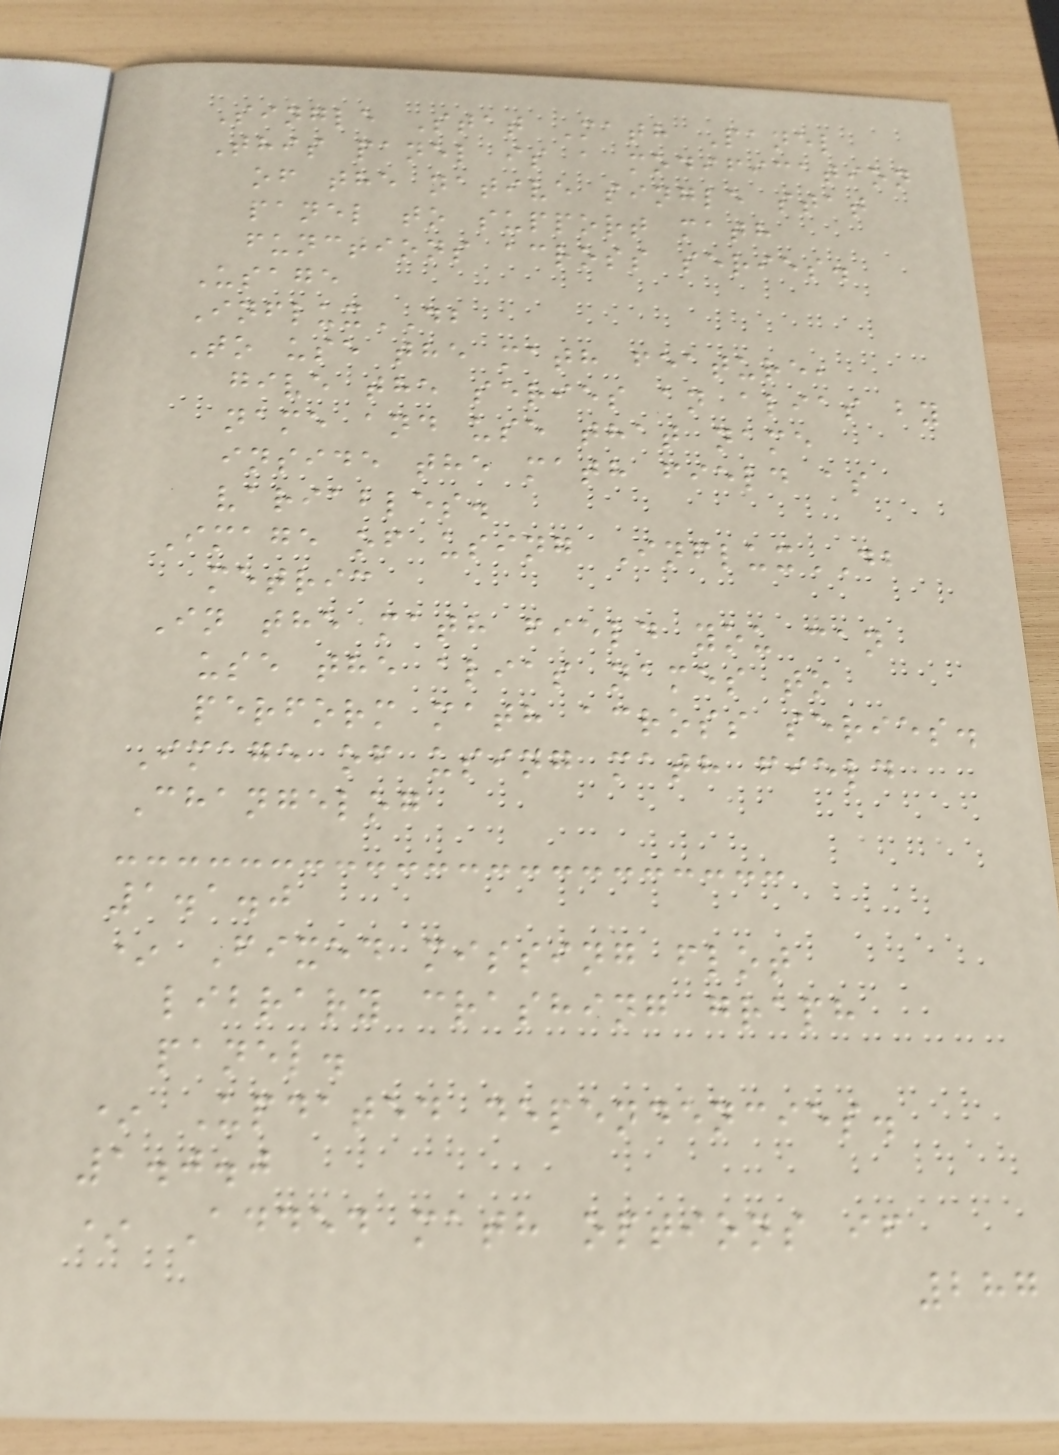Single Stat Math Panel
This panel is a modification
of the native single stat
panel to support math
functions across series.
Usage
InfluxDB
To use the math feature,
give the series an alias by
name and use that name
inside the math field as
variables.
Image of using InfluxDB
metric
In the math field you can
use the alias names to
perform math across series.
Image of using math field
Changelog
1.1.0
* Fixed missing flot
library crashing graph
panel.
* Updated dependencies.
1.0.0
* Added math options if
287
